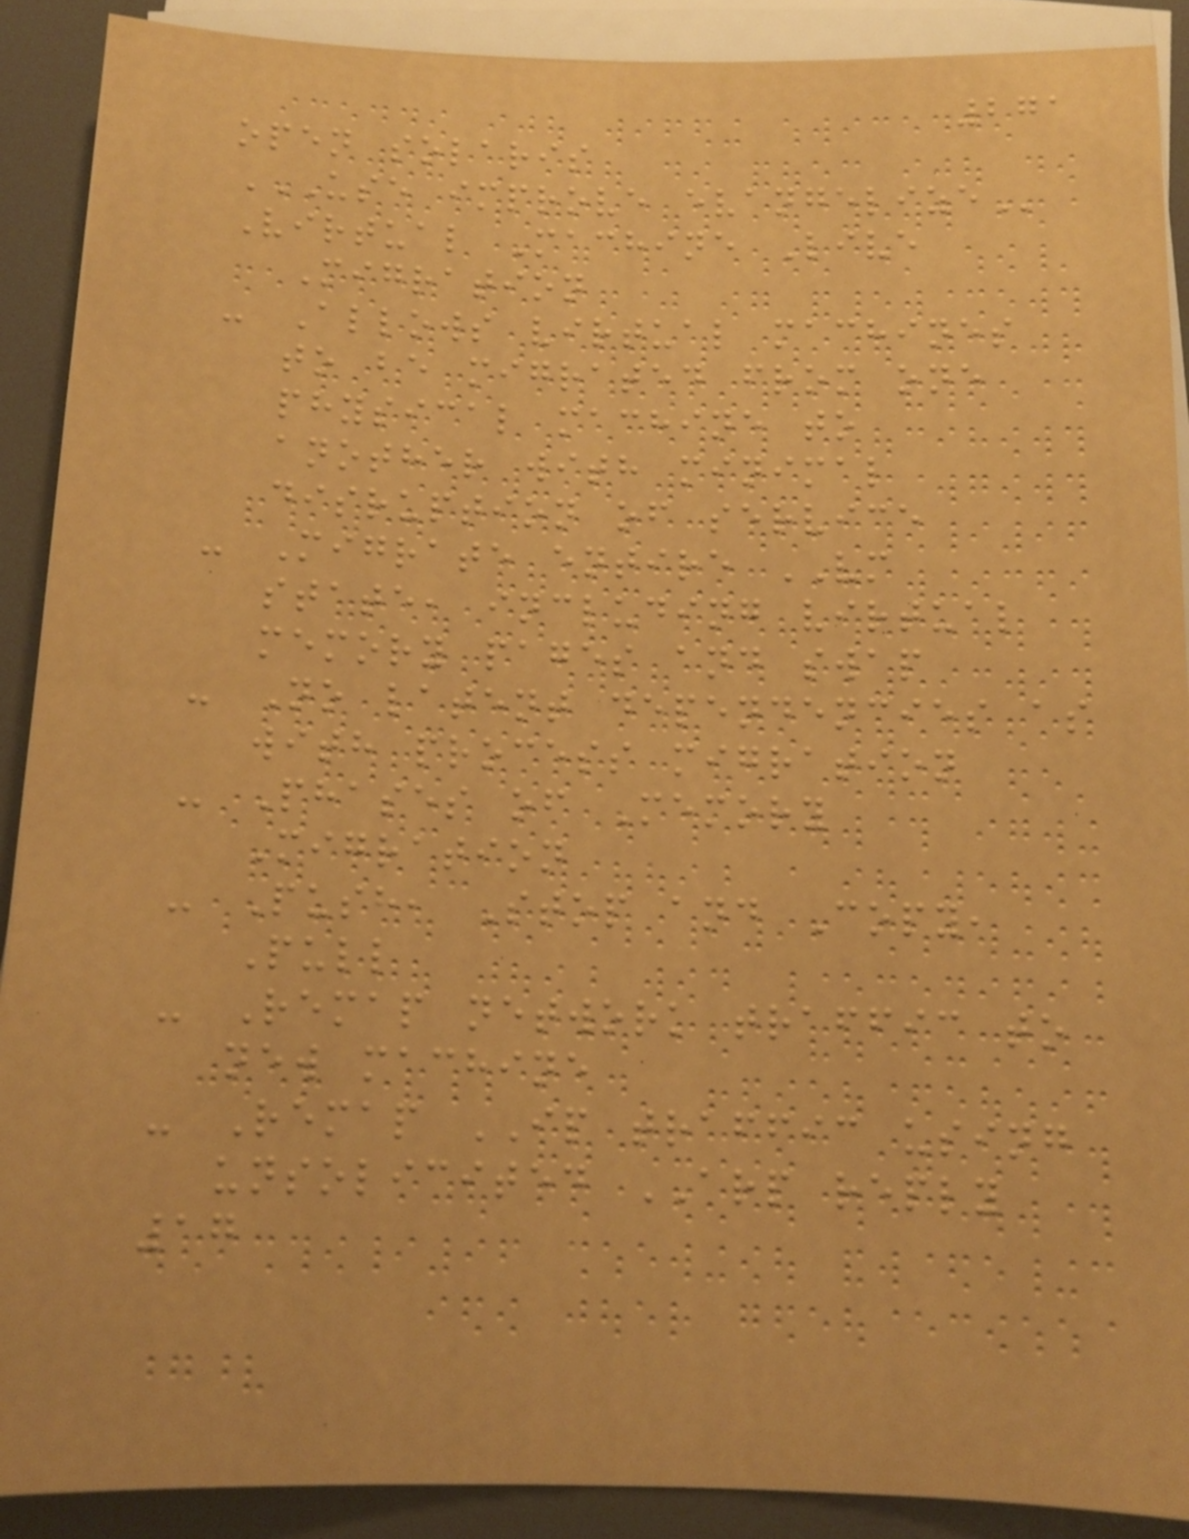271
open solaris
USE IMPROVE EVANGELIZE
Virtual Machine Live
Migration
- Allows virtual machines
to be migrated from one
physical machine to
another with minimal
disruption of service
- Migrate entire VM
state, including virtual
memory pages and swap
- No latent dependencies as
with process migration
- Phases of Memory
Migration
- Push, Stop and Copy,
Pull
- Remap network traffic to
new machine
- Remap IP traffic using
unsolicited ARP reply
17
